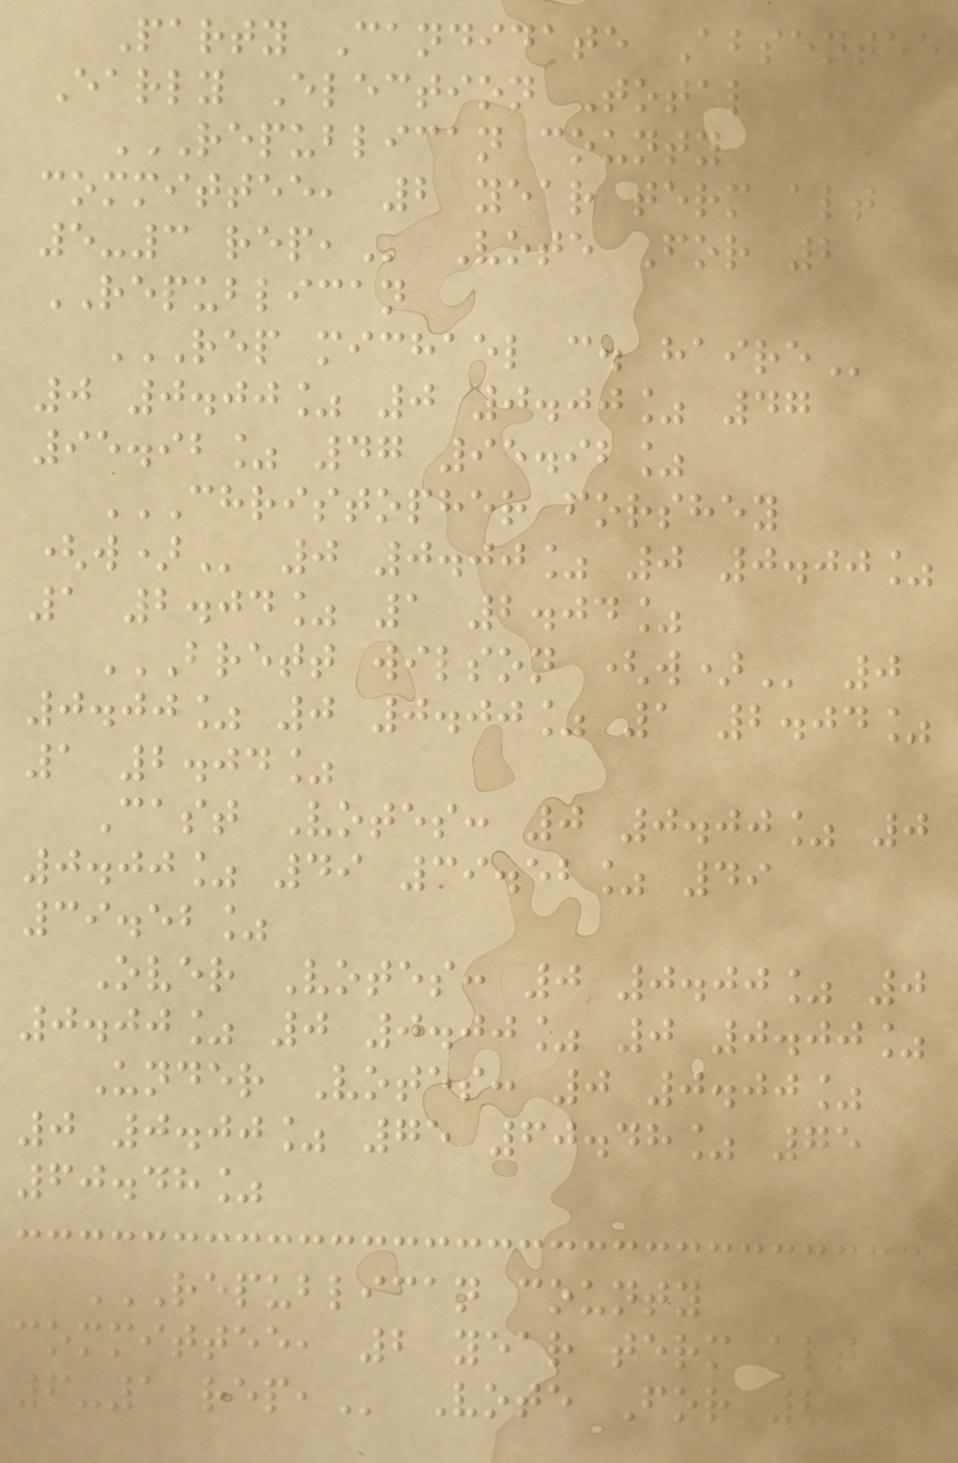Party Candidate Absentee
Early Election Total
REPUBLICAN COUNTY
COMMITTEE, 2 YEAR TERM ALT
5-3 REP, Vote For 2
REPUBLICAN
REP MICHAEL C. HAIRE
0 0.00% 0 0.00% 47
95.92% 47 95.92%
CHRISTOPHER FORSHEY
(W) 0 0.00% 0 0.00%
1 2.04% 1 2.04%
BRETT WILSON (W) 0
0.00% 0 0.00% 1 2.04%
1 2.04%
Cast Votes: 0 0.00% 0
0.00% 49 39.52% 49
39.52%
Over Votes: 0 0.00% 0
0.00% 0 0.00% 0 0.00%
Under Votes: 0 0.00%
0 0.00% 75 60.48% 75
60.48%
REPUBLICAN COUNTY
COMMITTEE, 2 YEAR TERM ALT
6-1 REP, Vote For 2
